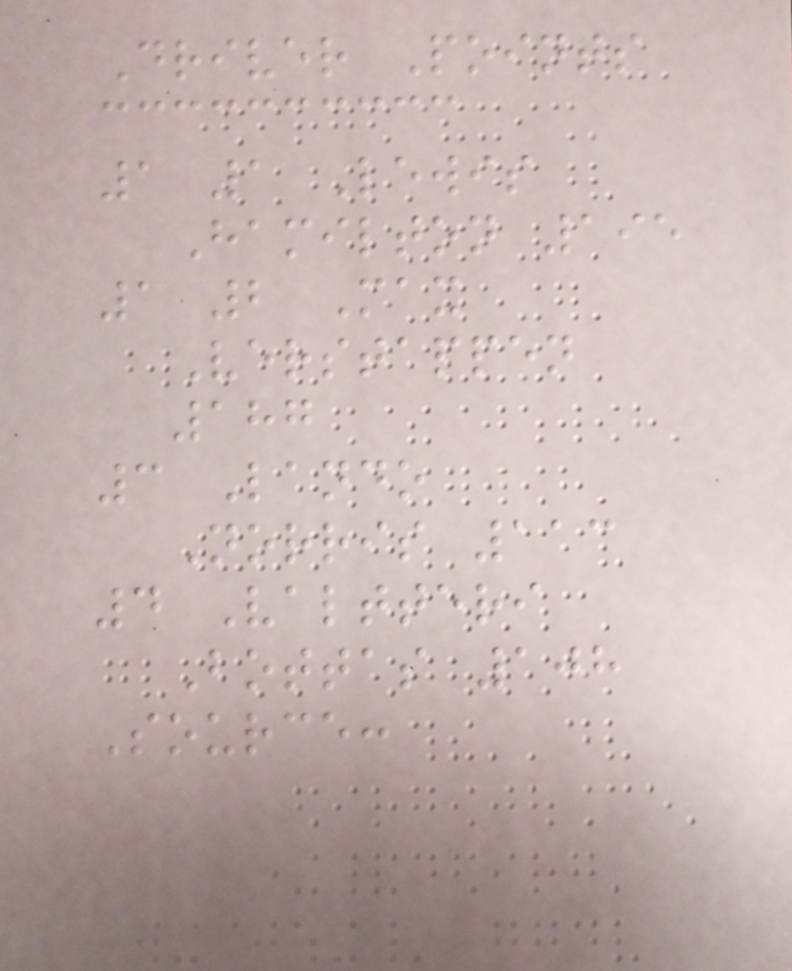Driver Points
1 1 Lewis
Hamilton 195
1 2 Max
Verstappen
187
3 Lando
Norris 113
4 Valtteri
Bottas 108
Source:
